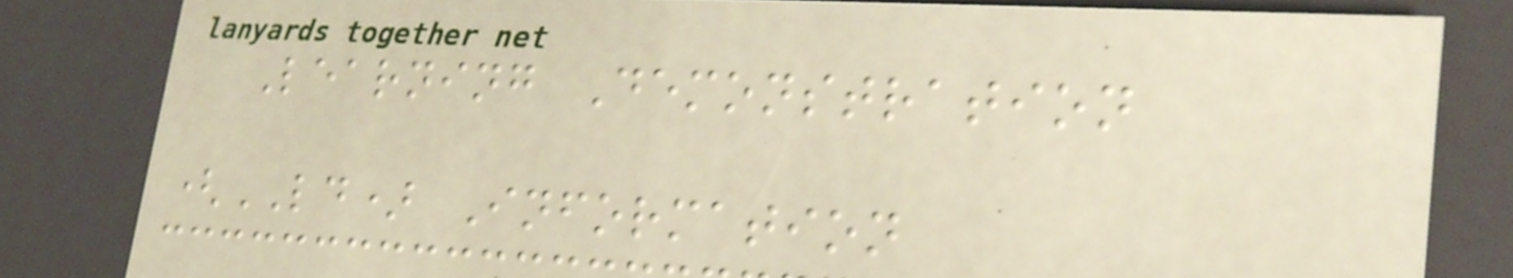Learning Demonstration
(LD) Information
